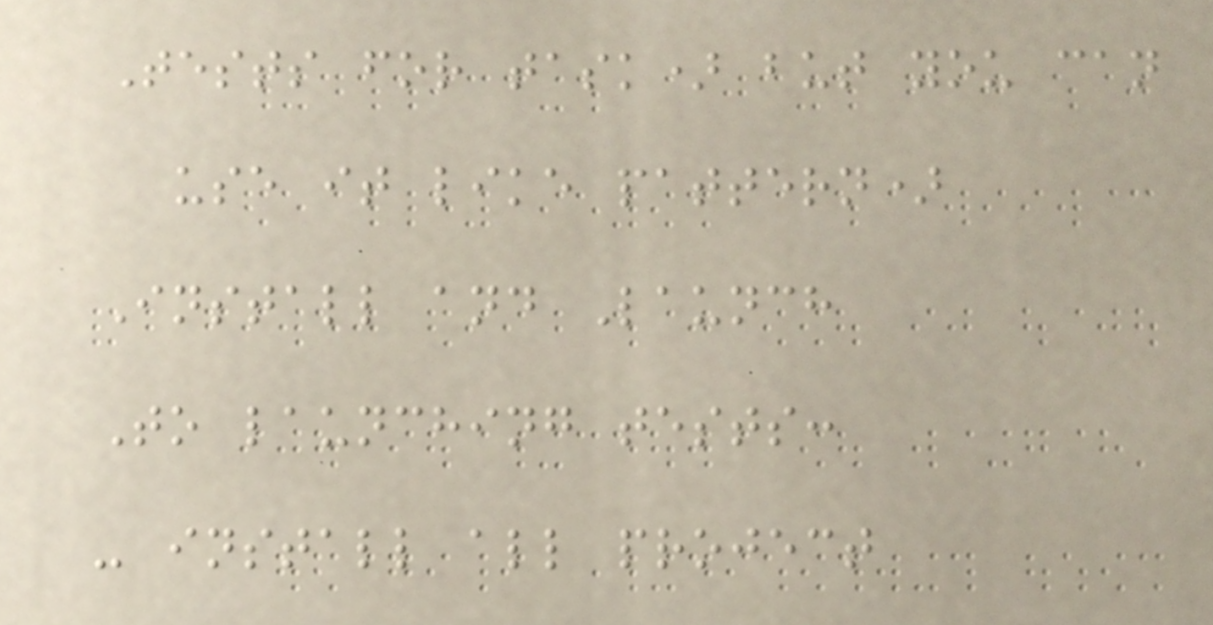Tests for task) but you can
use it like pattern)
Install and Launch
To launching tests:
- install all project
